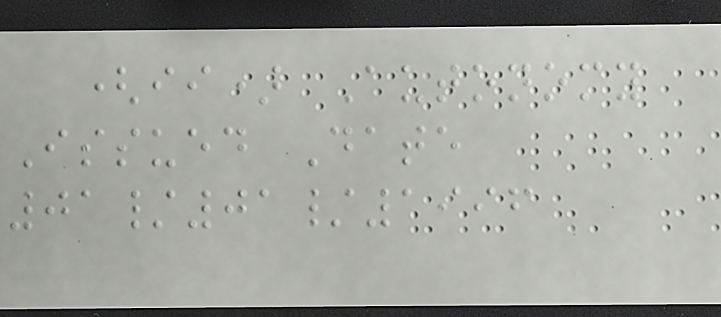(ii) Autonomy
Issued Date
01/01/1996
